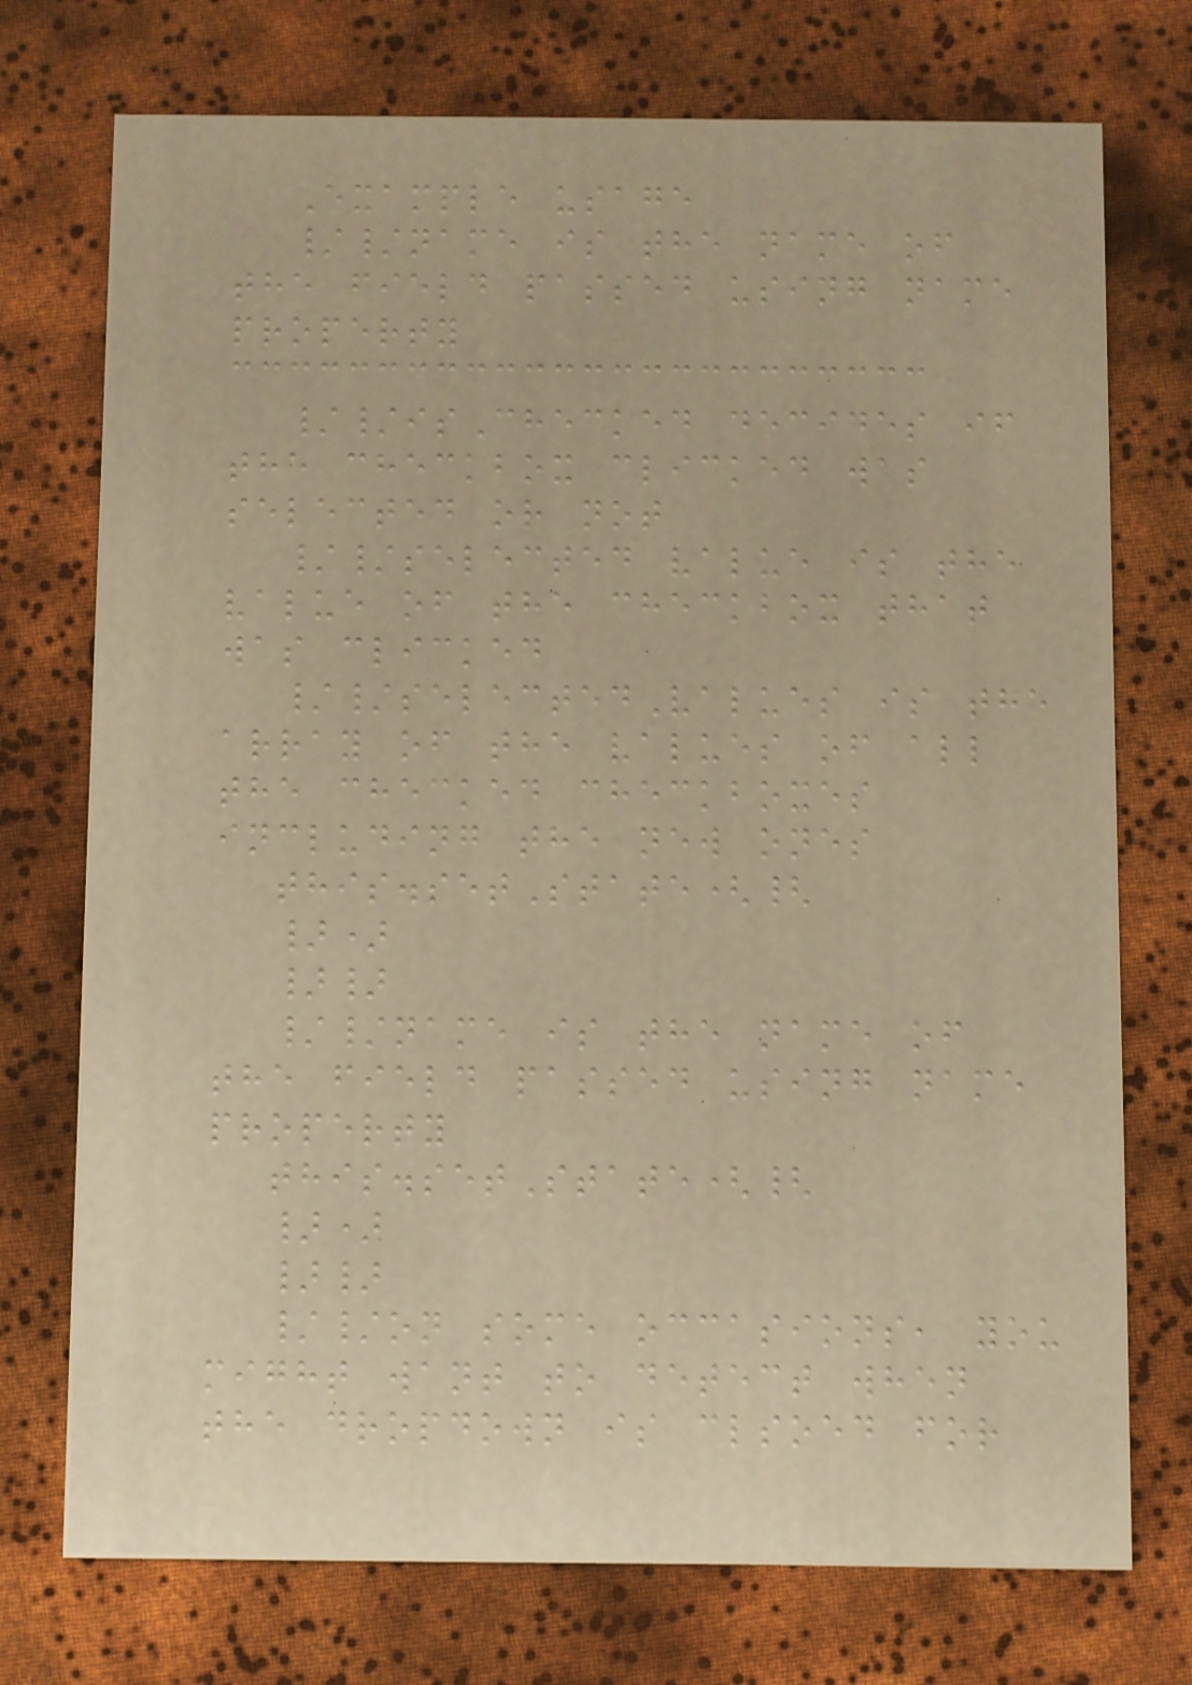Example usage
//name is the name of
the field passed using name
property
//isChecked decides if
the checkbox clicked was
selected or not
//selected value is the
value of the checkbox that
was clicked
//selectedValues is the
array of the values of all
the checked checkboxes
including the new ones
this.setState({
})
}}
//name is the name of
the field passed using name
property
this.setState({
})
}}
//on some occasions, you
might want to detect when
the dropdown is clsoed for
